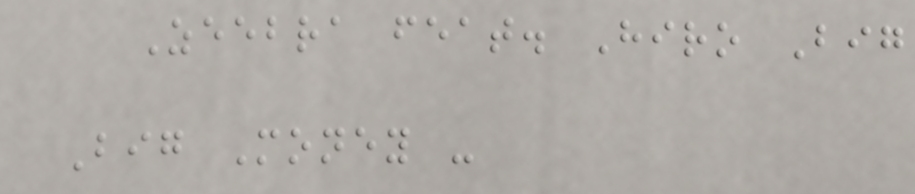Zeebra feat. Hiro Big
Big Money -
